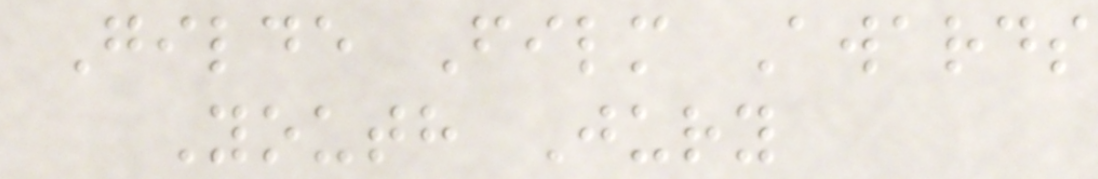Gilde Film Awards
Youth Jury
